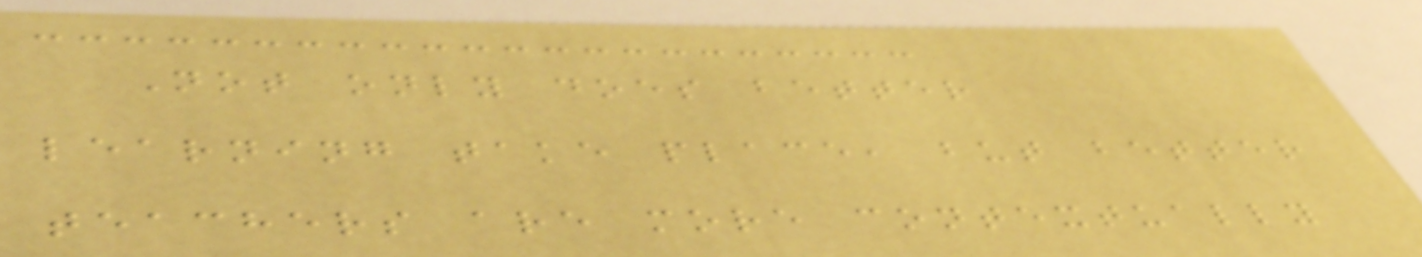Not only does better
learning take place, but better
teachers are more contextually
